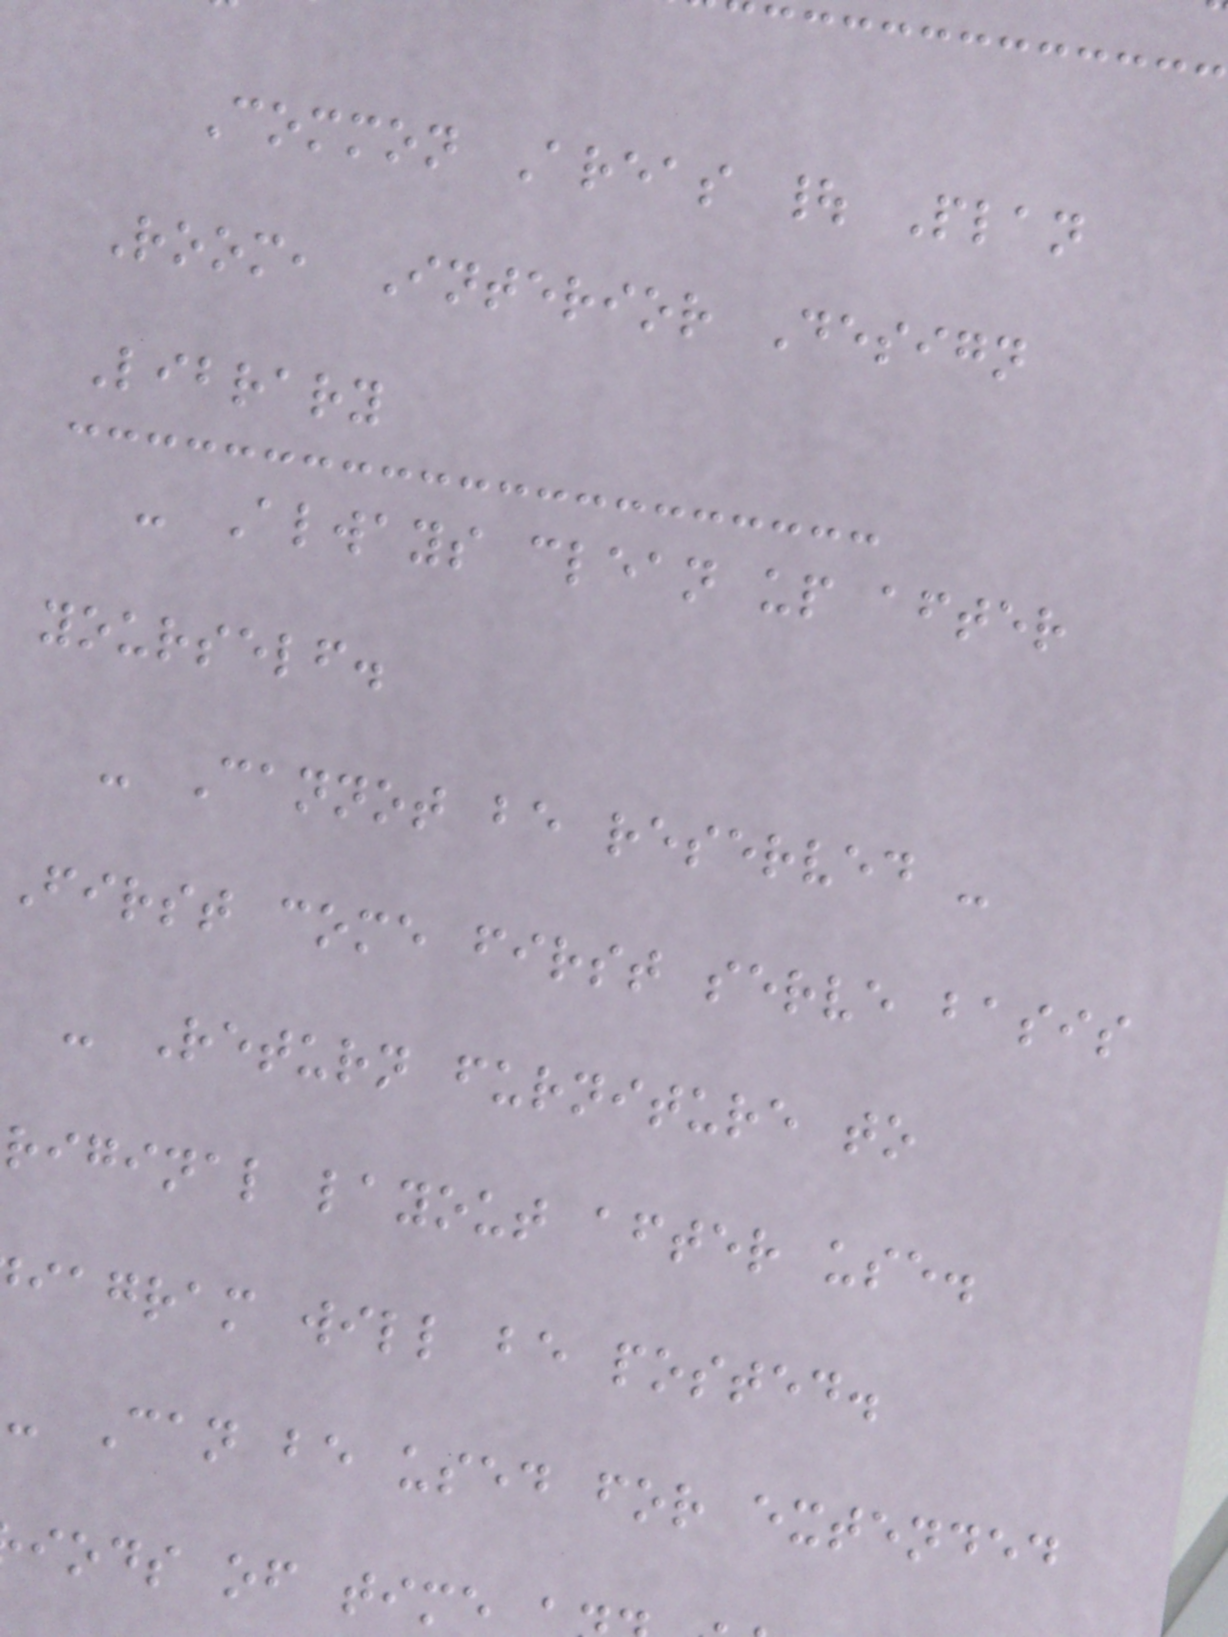Common Areas | Plan
Room, Interior Design
Library
- Always clean up after
yourself.
- Cannot be reserved -
First come first serve basis
- Return furniture to
riginal layout after use.
iagram will be posted.
- Can be used for extended
iods of time
